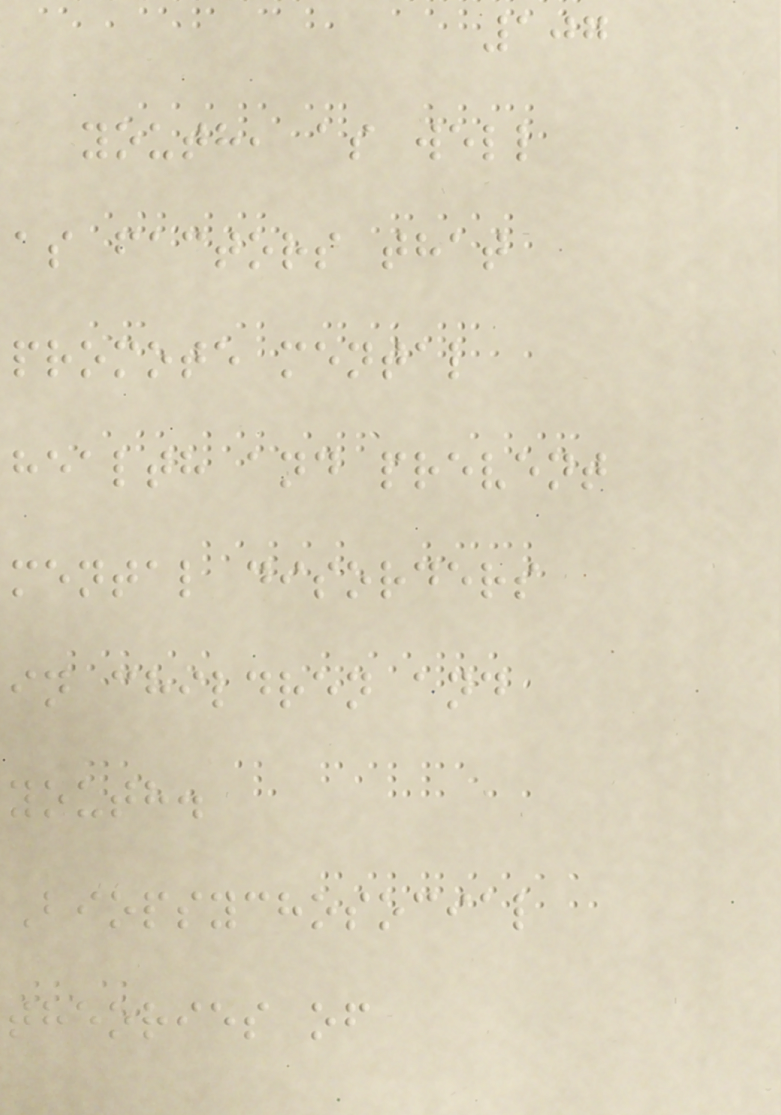107
youth, as well
as factors that
promote mental
health and prevent
mental disorders
in children and
youth.
Biopsychosocial
theories of
